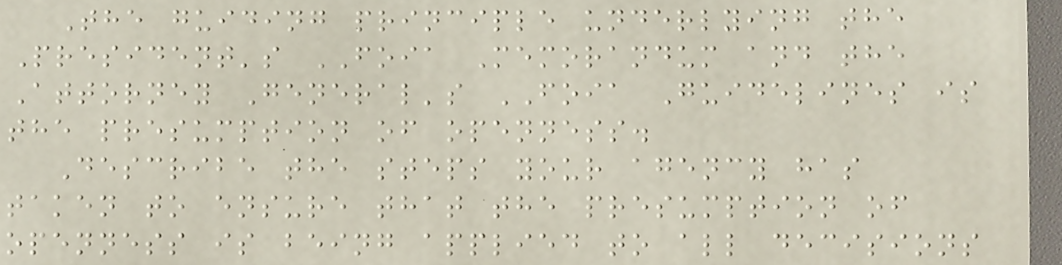The guiding principle underlying the
President's FOIA Memorandum and the
Attorney General's FOIA Guidelines is
the presumption of openness.
Describe the steps your agency has
taken to ensure that the presumption of
openness is being applied to all decisions
